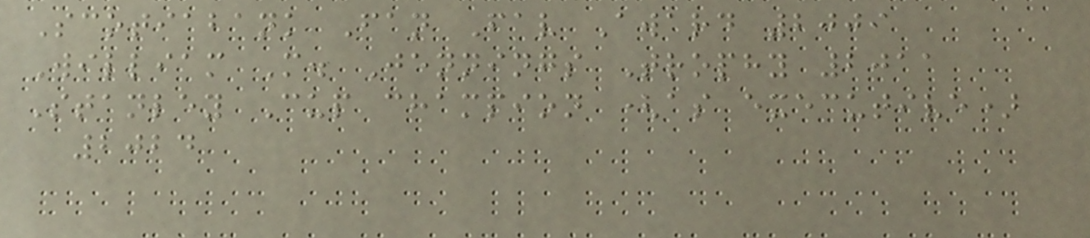Scotiabank Fan Fav Award 2009
William M. Jennings Trophy 2011
Stanley Cup champion (as executive)
2024
